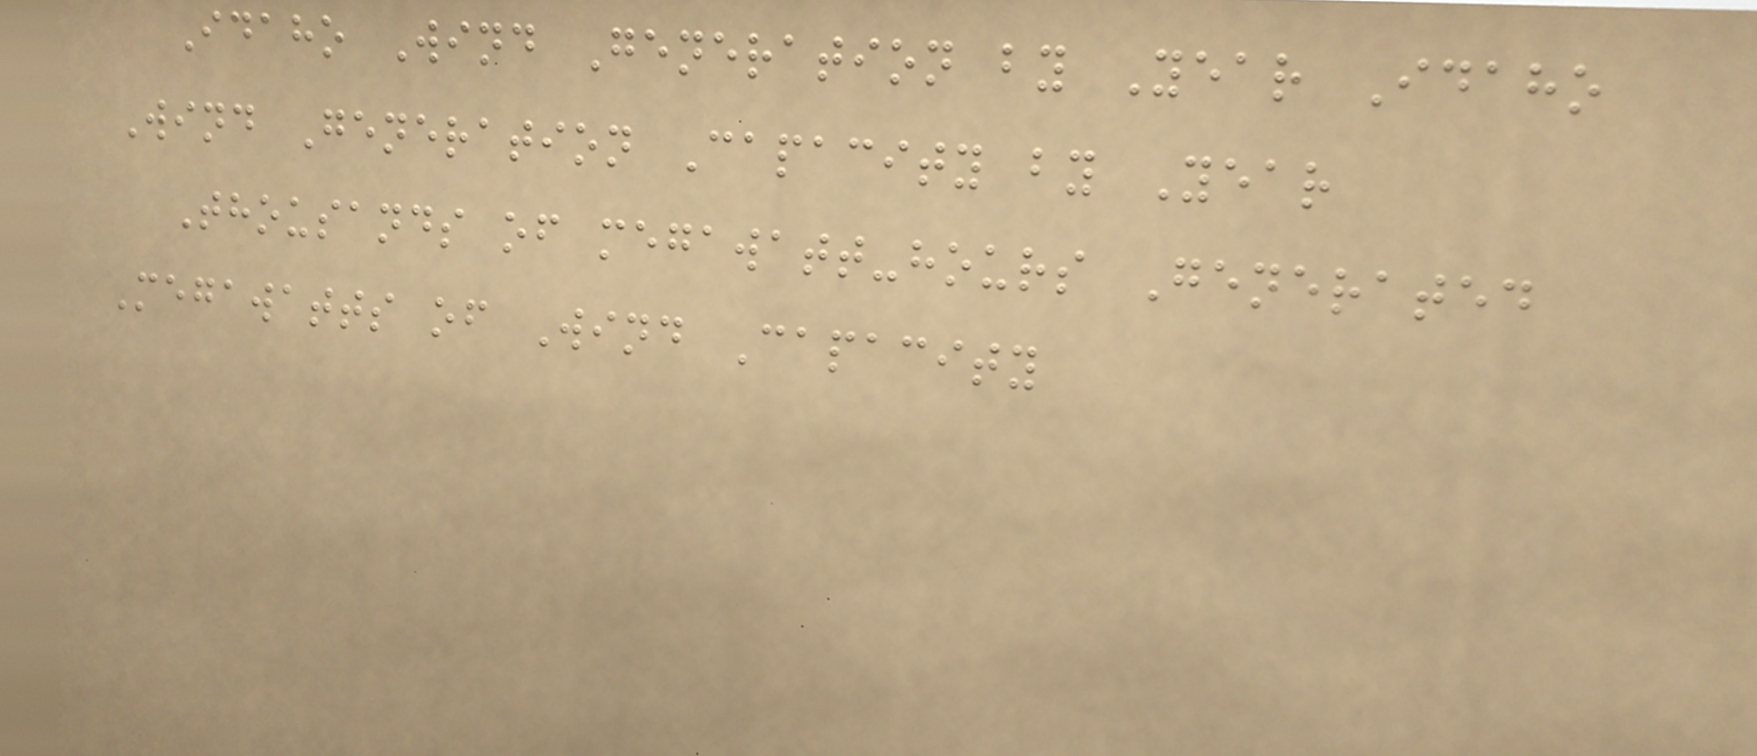Idaho Wind Generation by Year Idaho
Wind Generation Capacity by Year
Thousands of megawatt-hours Generated
Megawatts of Wind Capacity
